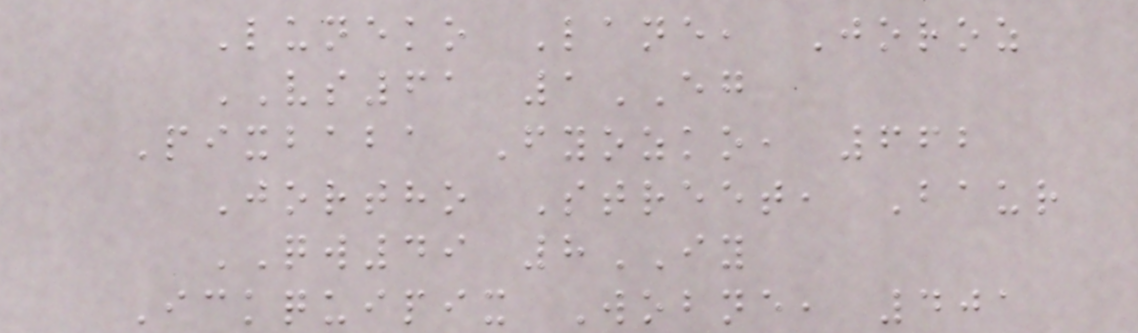Luneko Lane, Joroz
VS61 1EG
Pixbaba Fyozko, 662
Jortho Street, Baur
QW49 8IY
Ickquipix Wobne, 401
